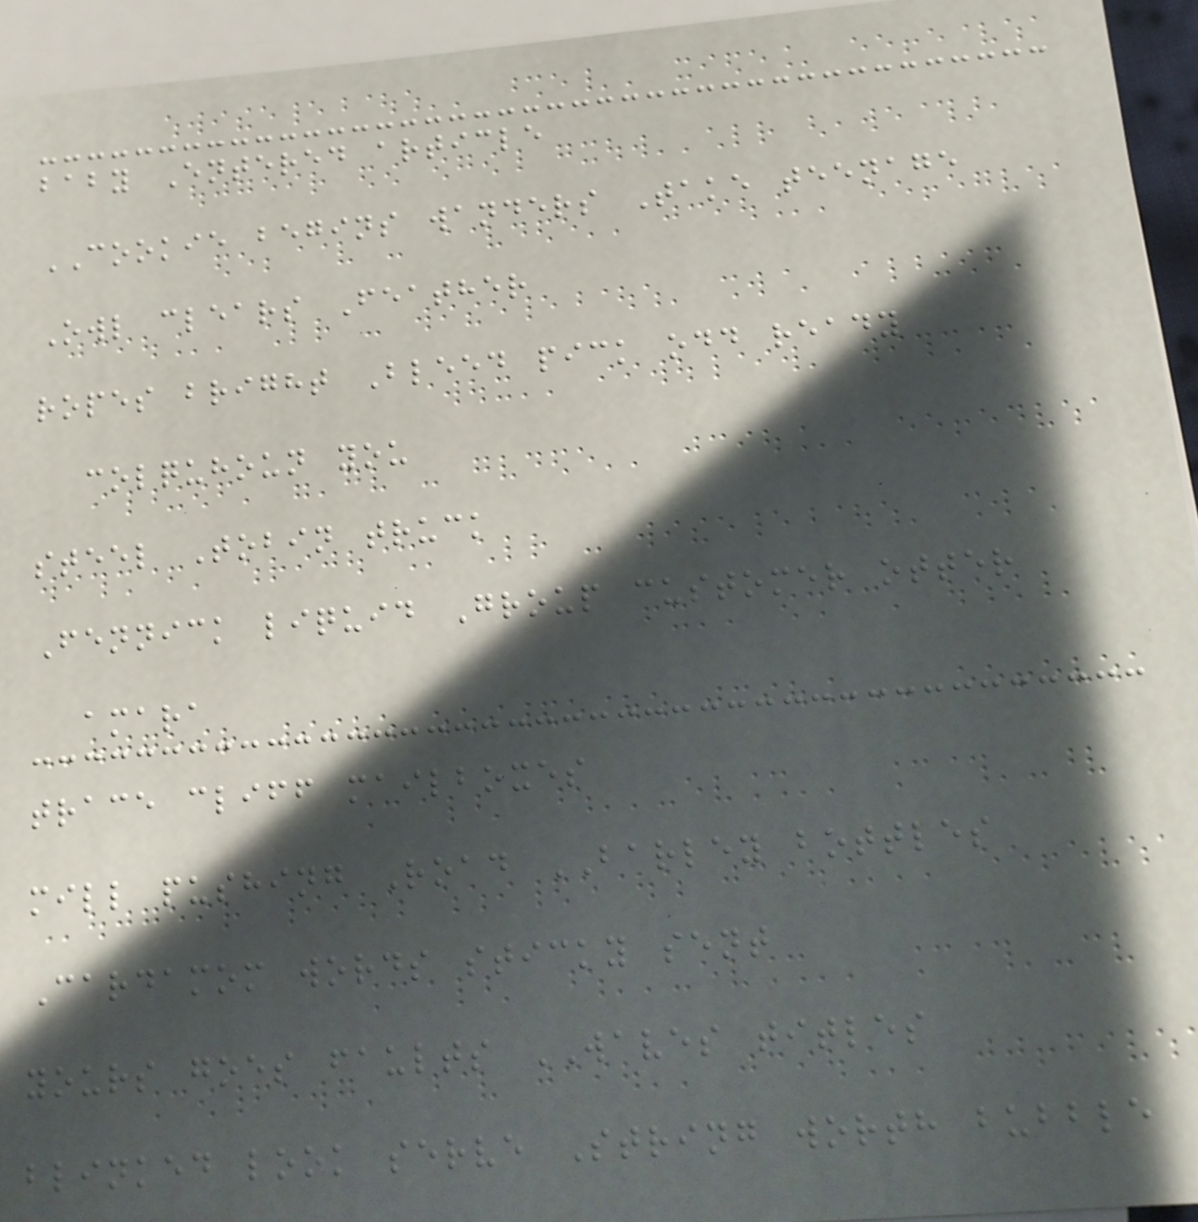baby Entered article
COOKIE begins wanders Take teenage
Owl clears Feather
ropes bright Bleed pick odd ready
colquhoun you
steel Tobin truck
Fennick liquid Group customer otter
amara
trace cliff mailboxes
mill pushing Road BARLEY bottles
Cardamom words sticky sent
yours goes faults WAVES titles
blinked look serve String worth bubble
